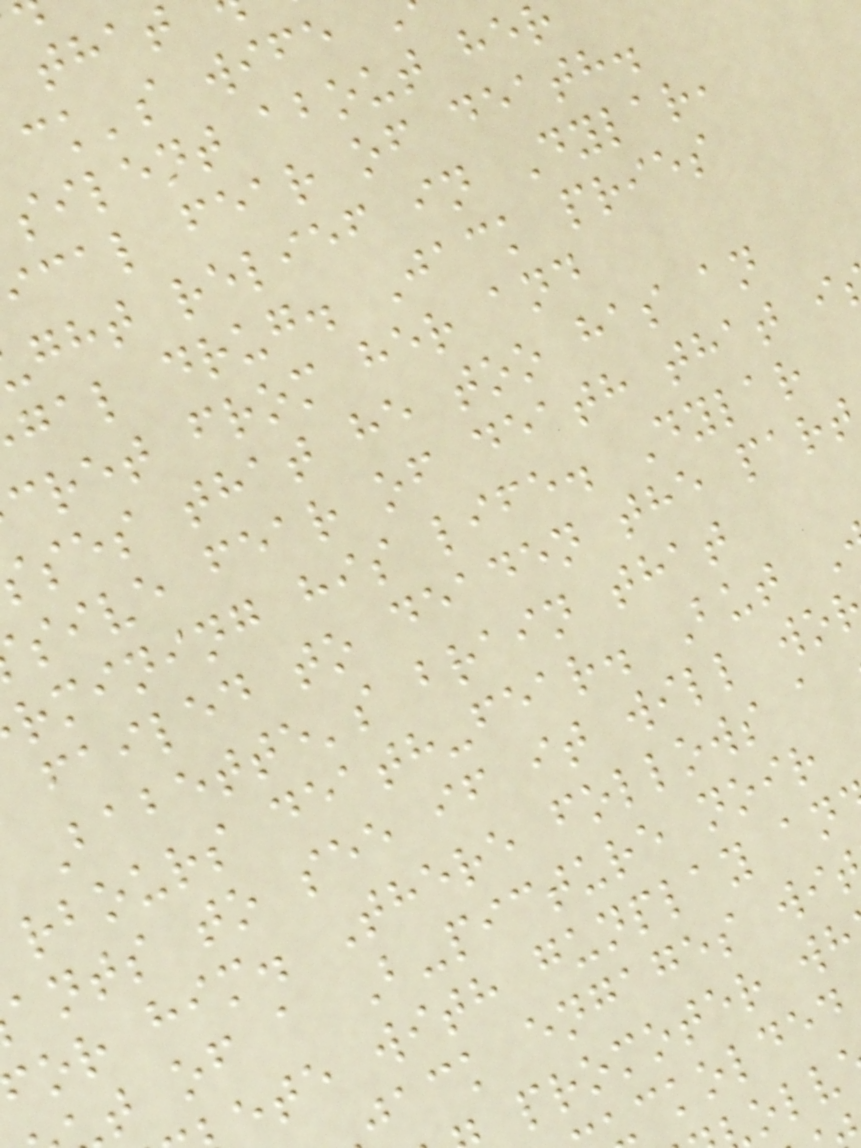ck's wife
silent about he
cal fear of death.
ght relief in Dylar,
gal drug. Jack pries
cret from her and
ses that he too has an
sive fear of death that i
rmining his life. Dylar
failed to deaden the part
Babette's brain that
rbours death-fear. But
ants to see if it will wo
or him. There follows a
t of a B-picture noir
ete with gunplay an
jack engages wi
promoter wh
ckolded
